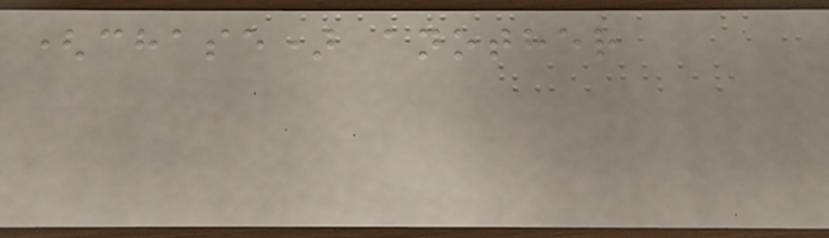(chase) another
